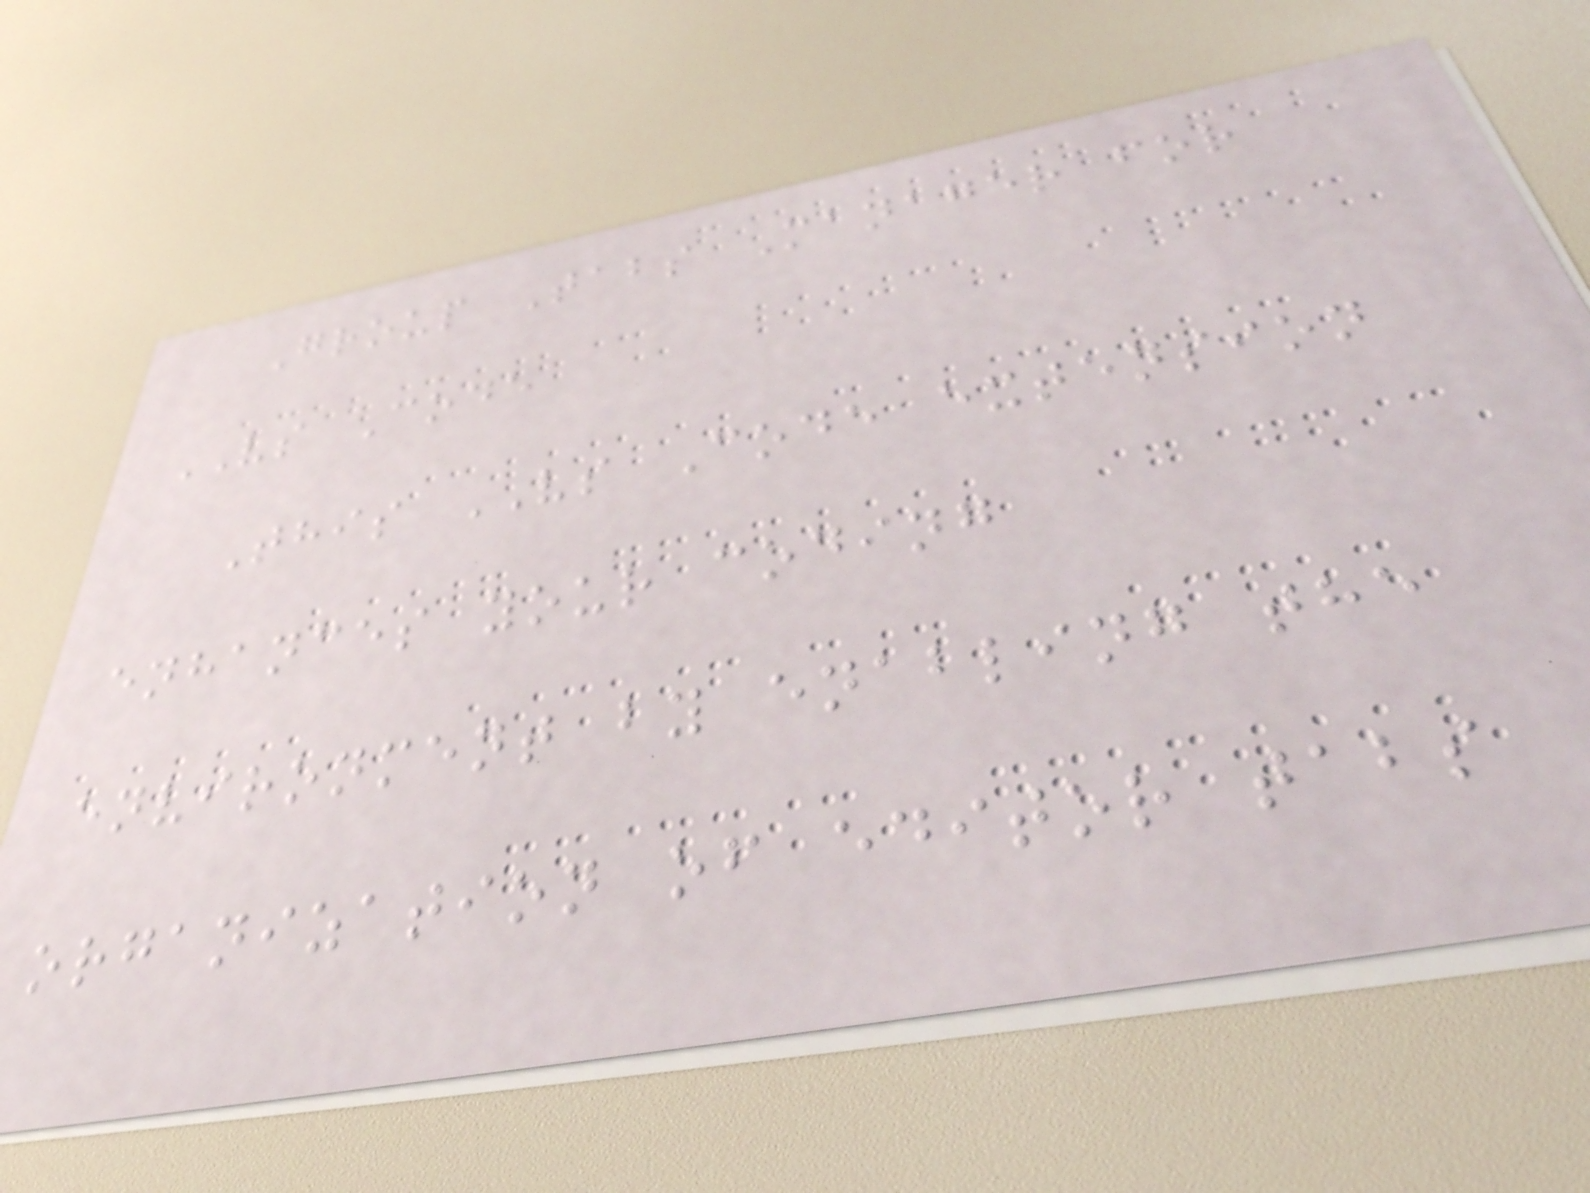Group Tabs Manager for
VS Code
This VS Code extension
enhances your coding
environment by enabling the
organization of editor tabs
